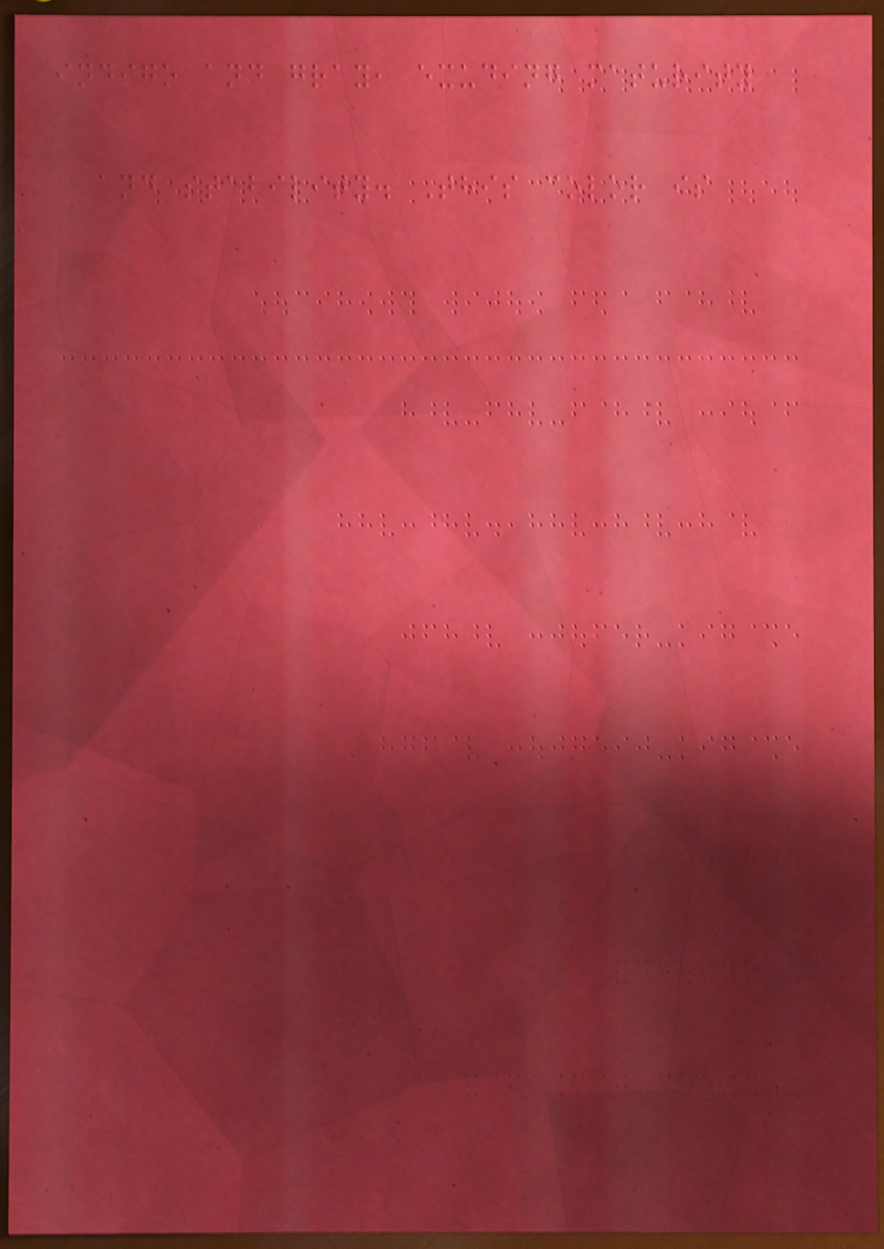indigo and gray, exuding maturity
and stability. This color is
